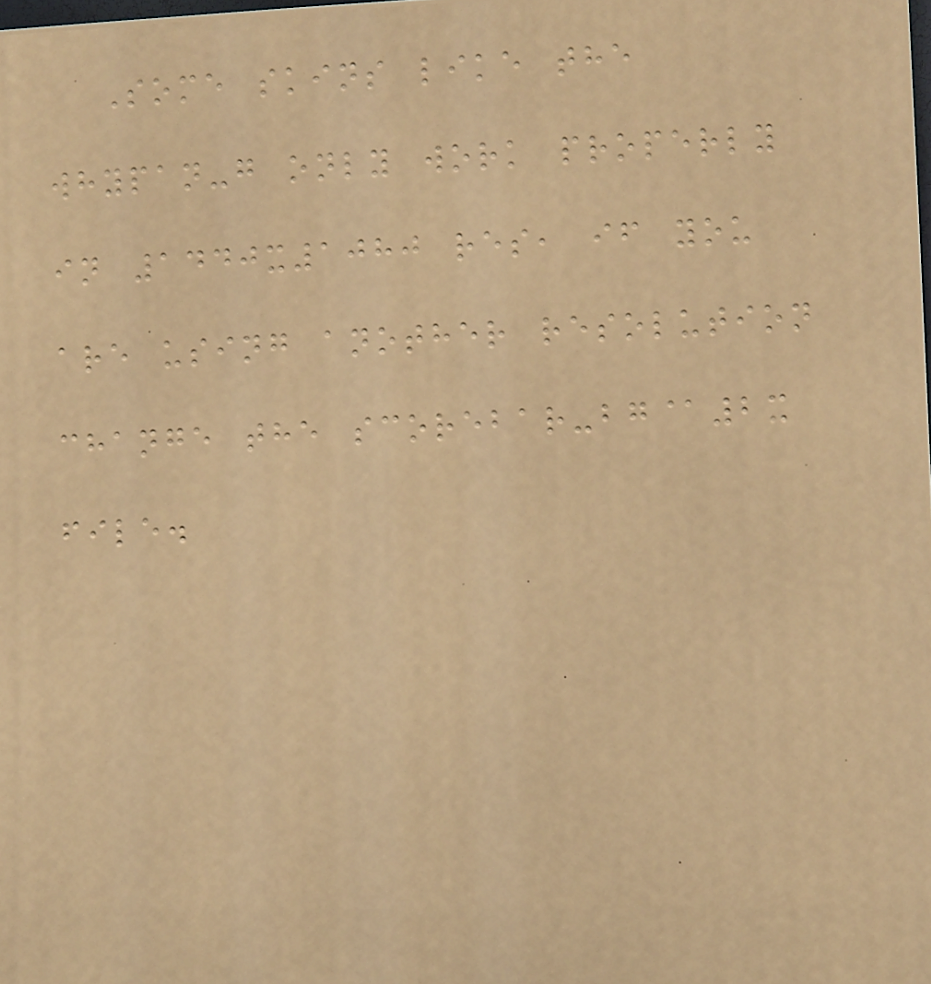Some skins like the
whypan-g only work properly
in 1440x1080 res, if you
are using another resolution
change the scorebar-bg@2x
file.
